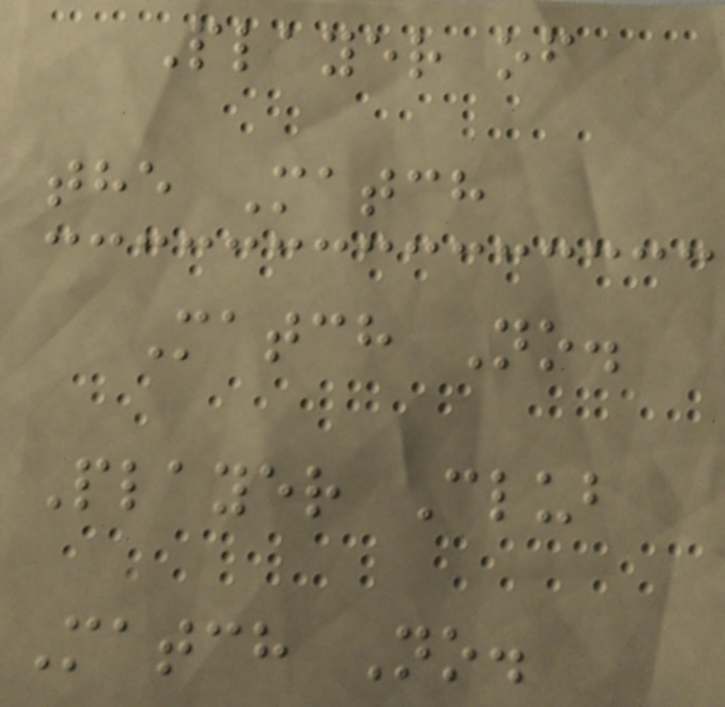Player of
the Match
Match No.
Player Club
Match No.
